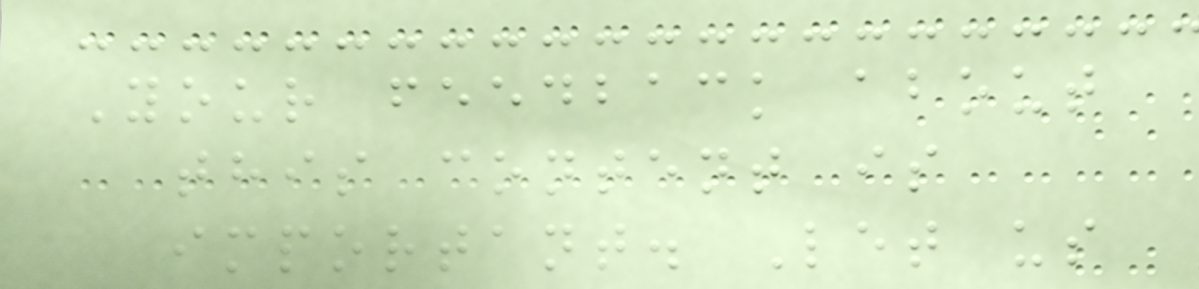Your feedback about
this content is
important. Let us
